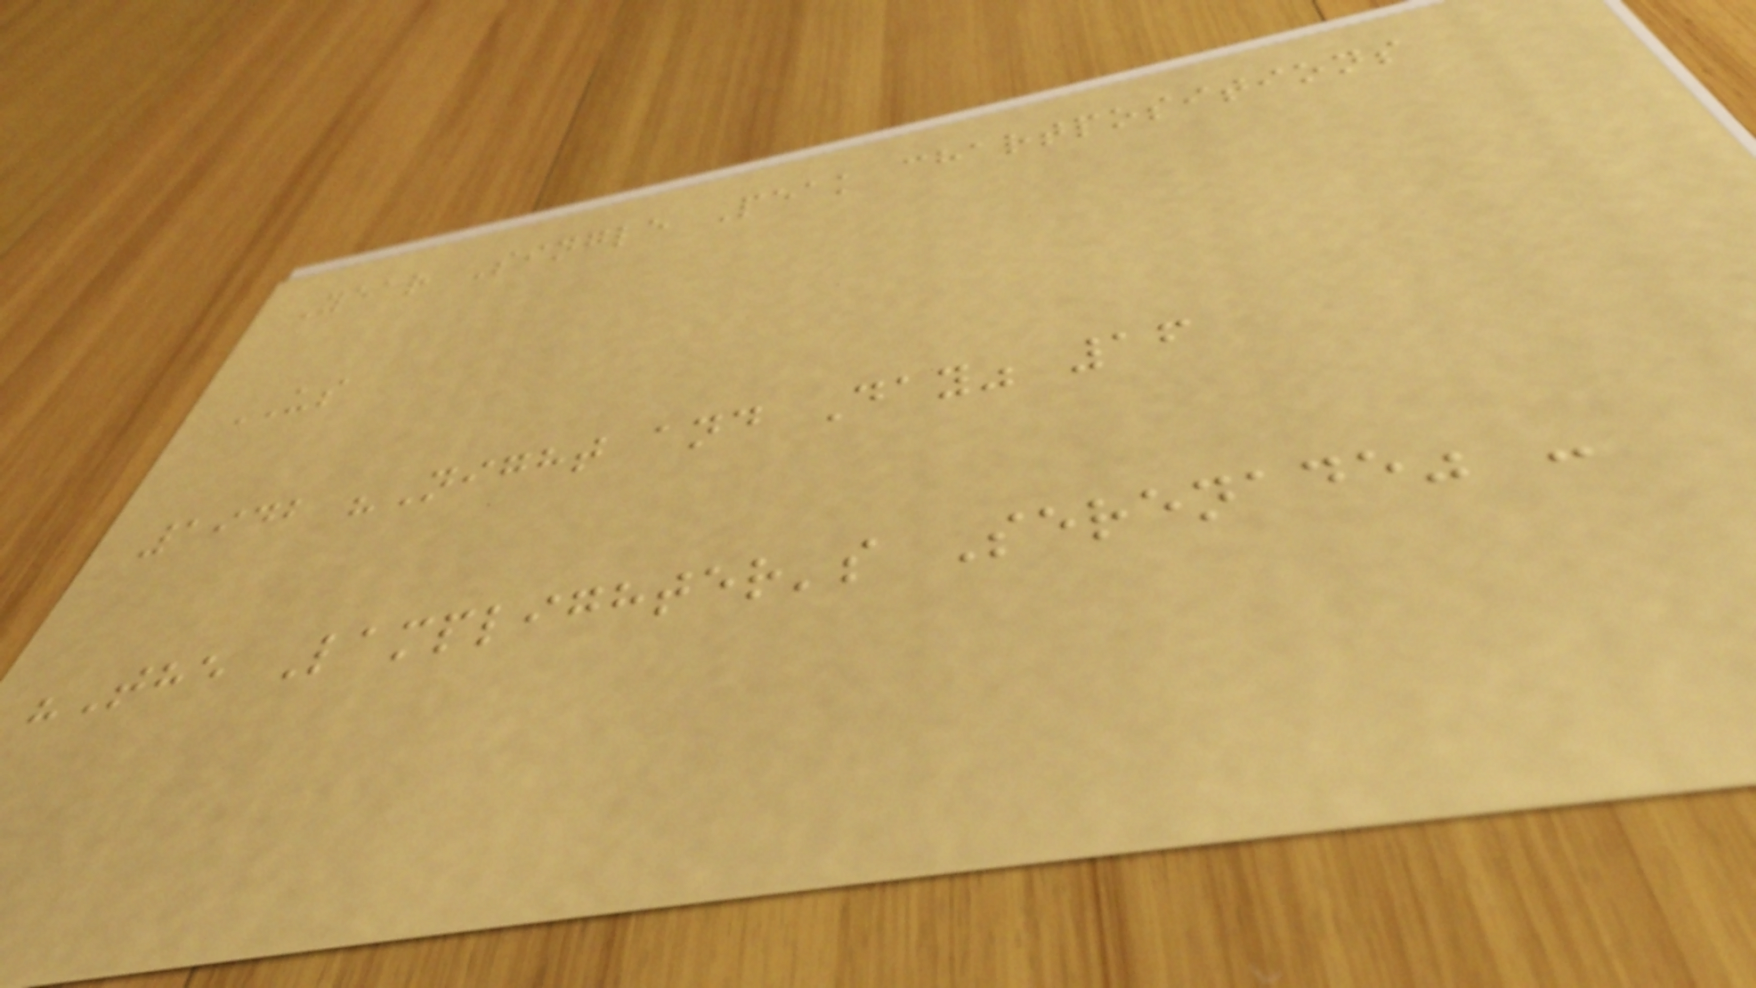Year Single Peak chartpositions
US
1942 "Night and Day" 16
"The Lamplighter's Serenade" -
